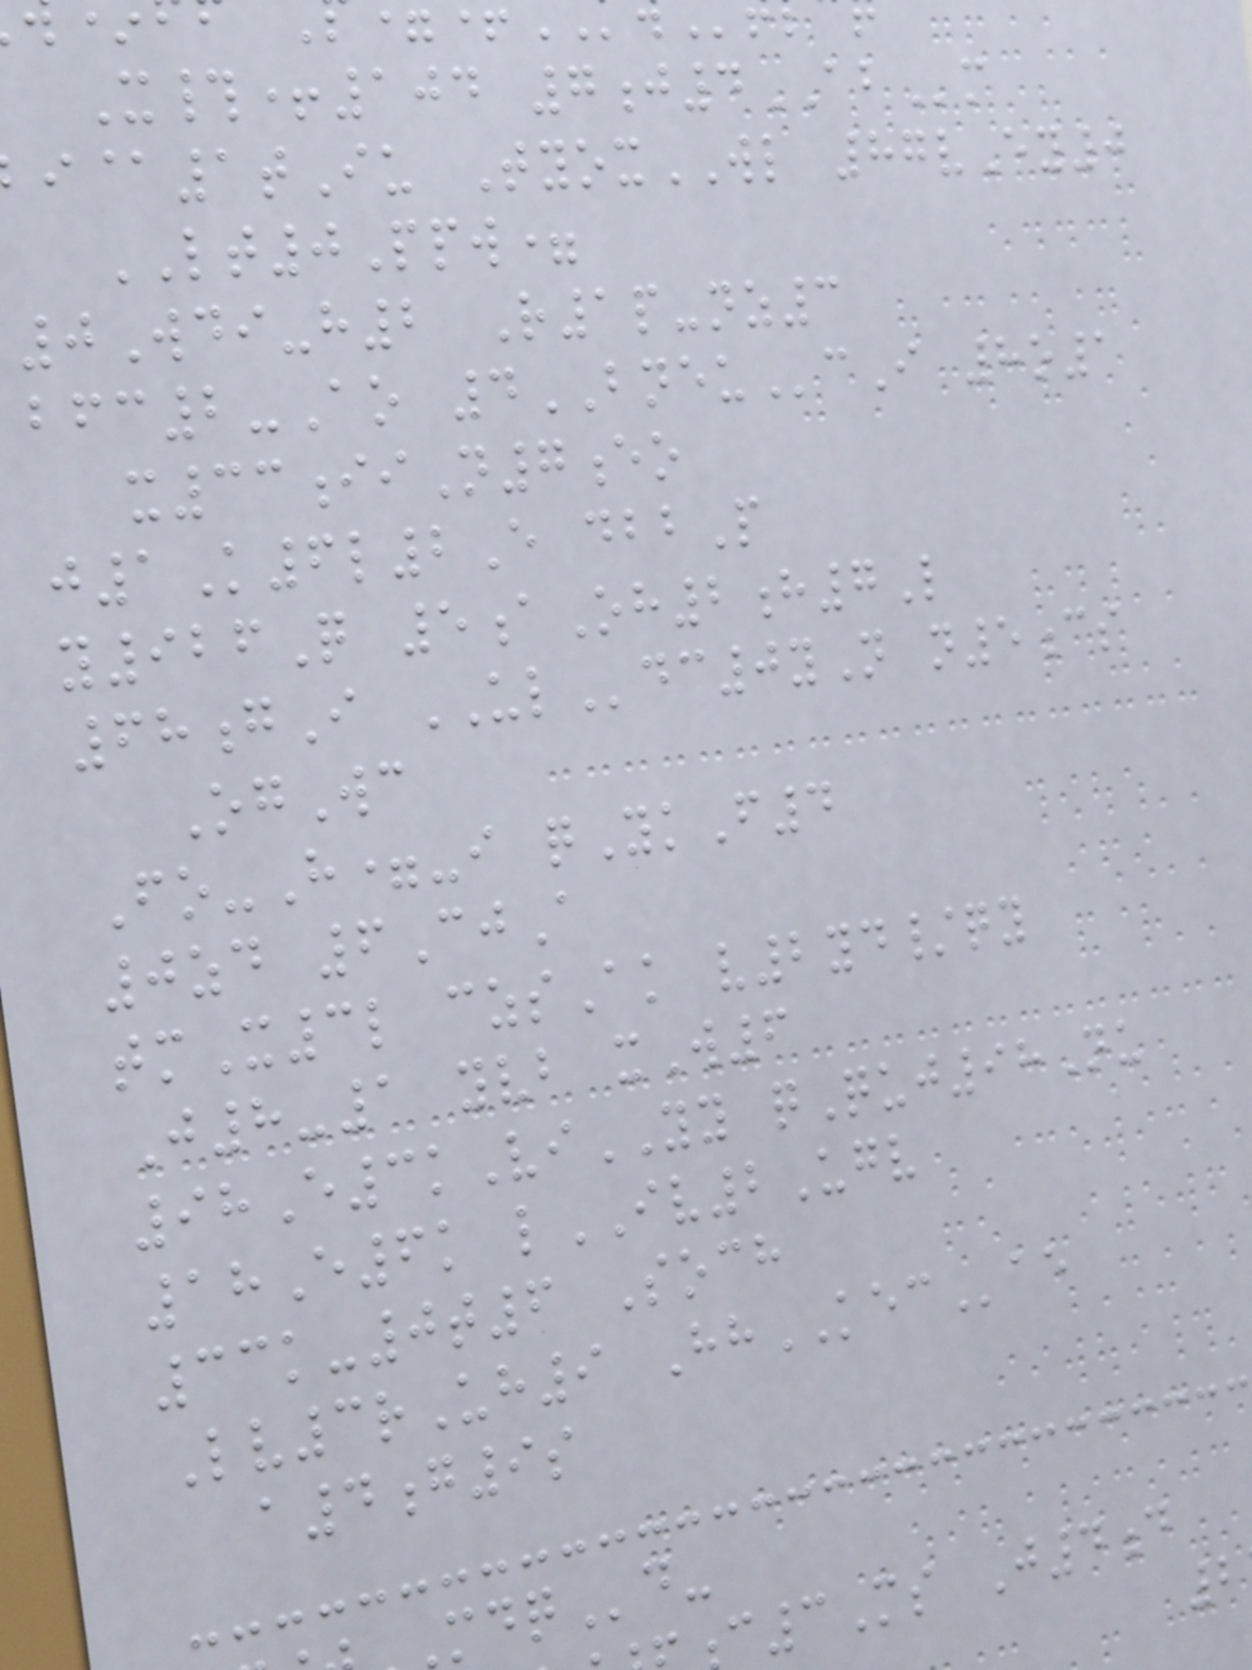X#+104 7j4ABm
i@1tIu TyoxWL 87vEy0
LT0Ppw=
0Wdi-h2 R1p-nz3
bfc2-Ao 4BNEUcI 8o1
x33iiN7eo
j1K6l2E dbbP
y926Q 5aOh2h7L
68gI ULdc0yN n5cs
OgWc
Fo-H=-i qYkF4
0zd 6CjA
tmX3l czsAk v2yd/qy
J8-1 yvb xW6
98E3kViYY qQuj98Nu
18E6k lIV2Ugv
33k-0t6 Soch
Lv3rUh9 HhKECae
a4g9s
c3Ms J4d
